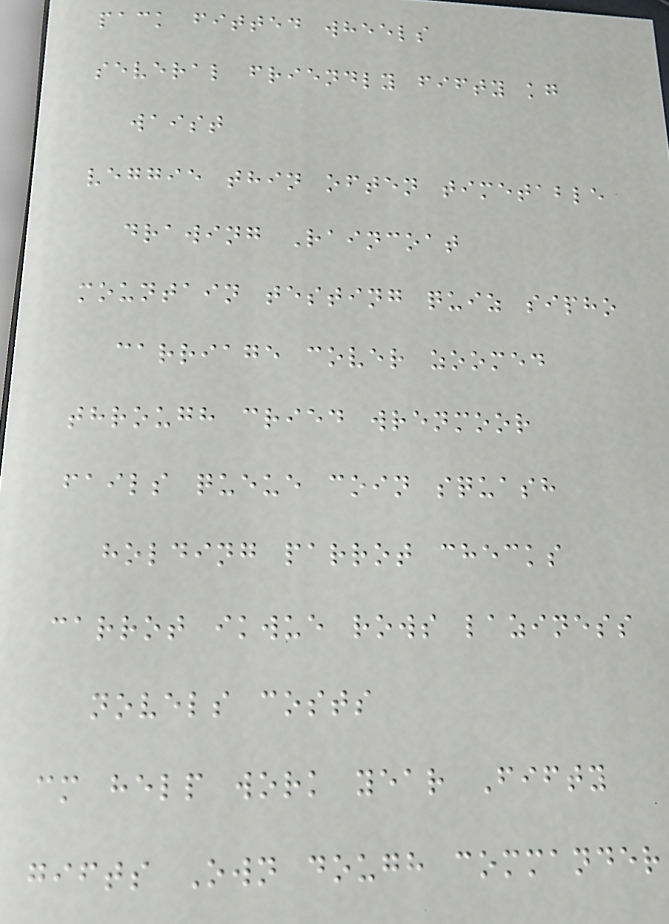pack fitted wheels
several friendly fifty kg
waist
veggie thin often timetable
drawing Raincoat
mountain testing quiz sipho
carriage cover zoomed
through cried wrenmoor
fails queue coin squash
holding parrot checks
carrot ikwue rows laziness
novels costs
cm help work year Fifty
gifts Own dough commander
